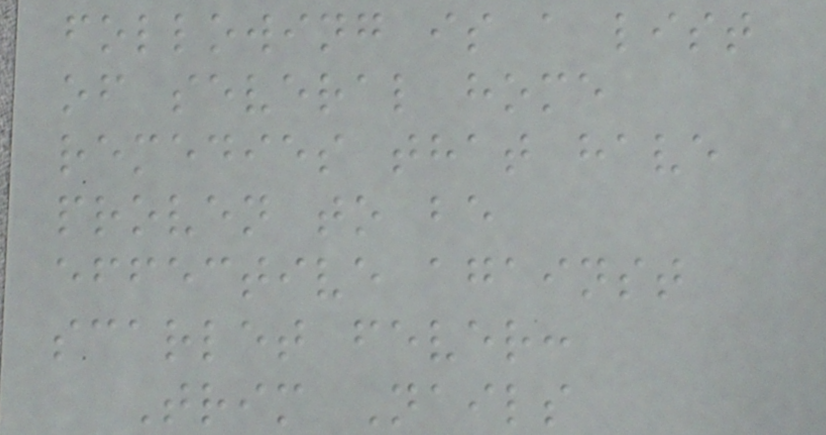following is a list
of several home
remedies that have
proven to be
effective against
scarlet fever:
Trim Nails
